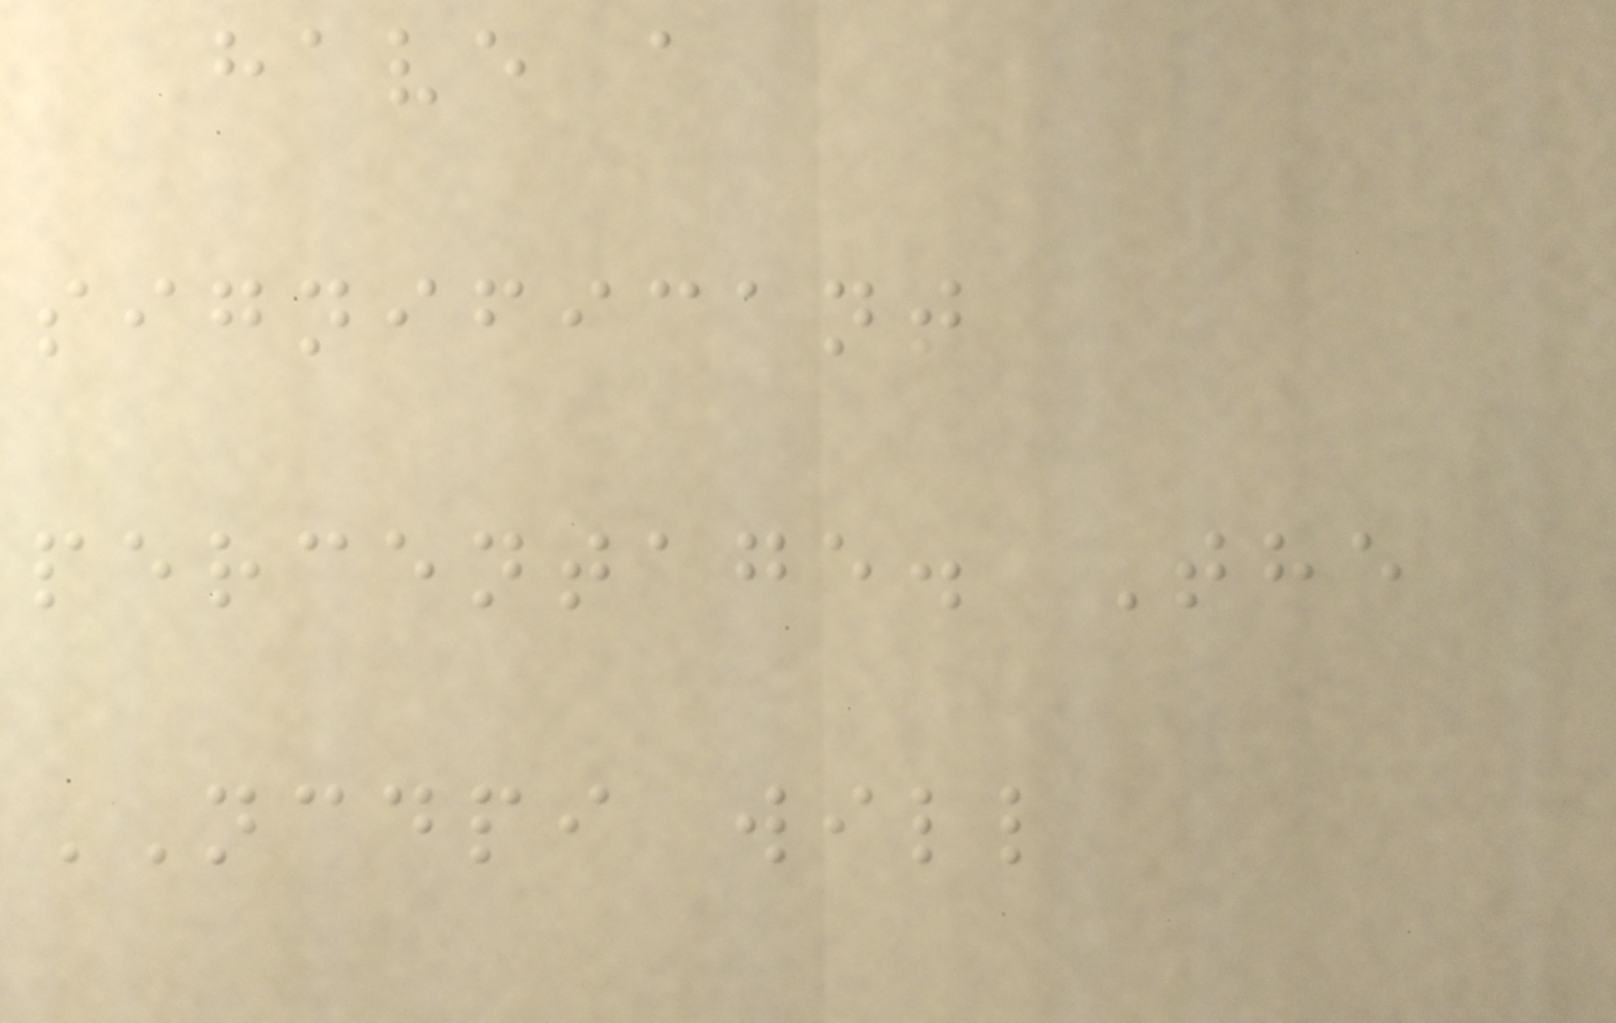have a
significant
percentage. The
NCDPI will
